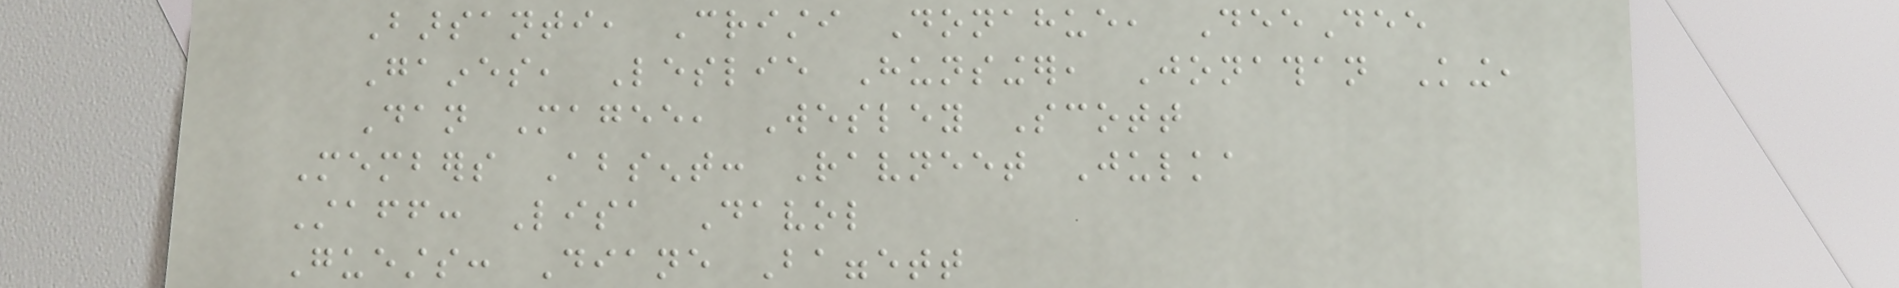Barsanti, Cristi Donahue, DeeDee
Gaines, Leslie Hunsinger, Jonathan King,
Dan Magee, Wesley Scott
Members Absent: Ravneet Julka
Staff: Lisa Davol
Guests: Diane Baggett
